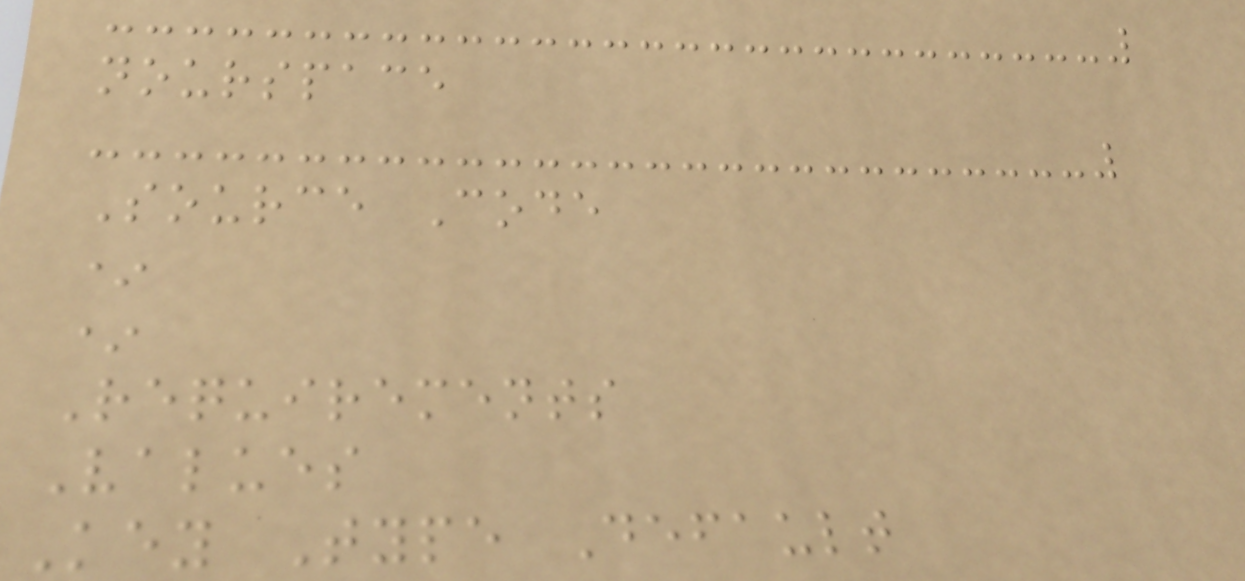nourspace
Source Code
*
*
Requirements
Values
Key Type Default
